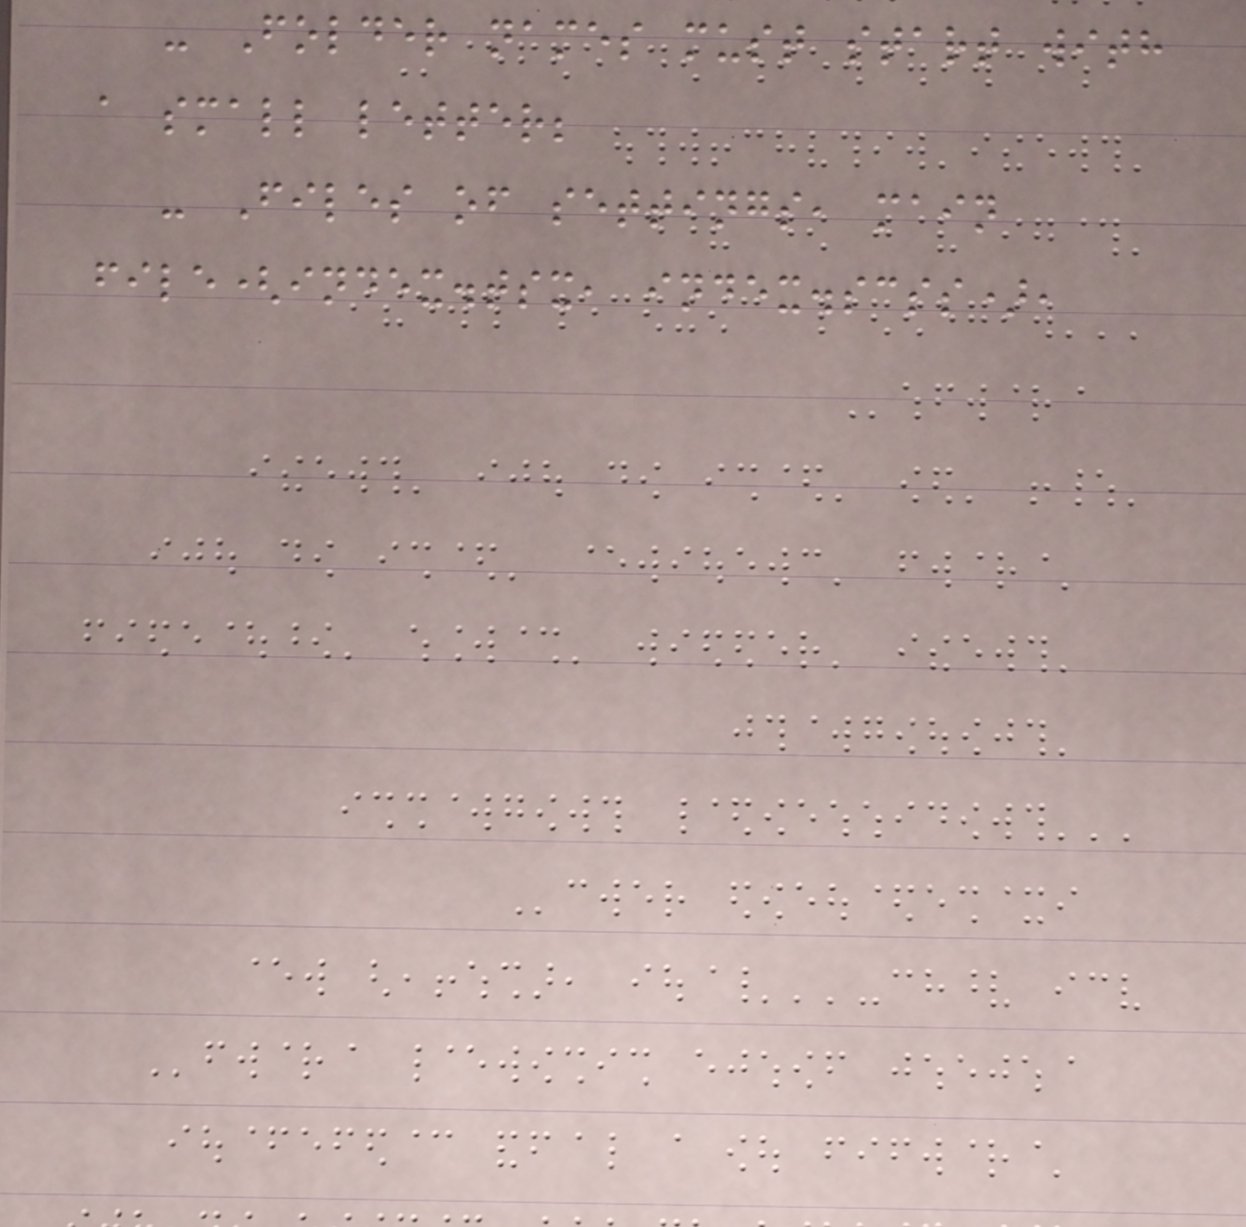- Folder names must start with
a small letter;
- Files of settings, main
file(index.tsx, index.scss),
